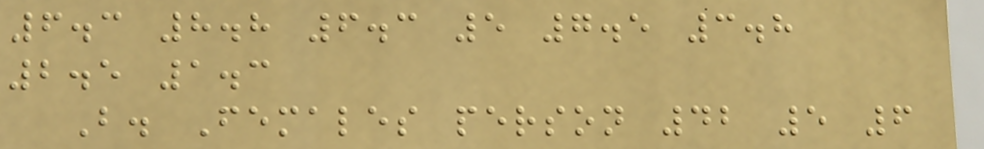6.3 8.8 6.3 5 7.5 3.8
2.5 1.3
B. Females person 42 5 6
